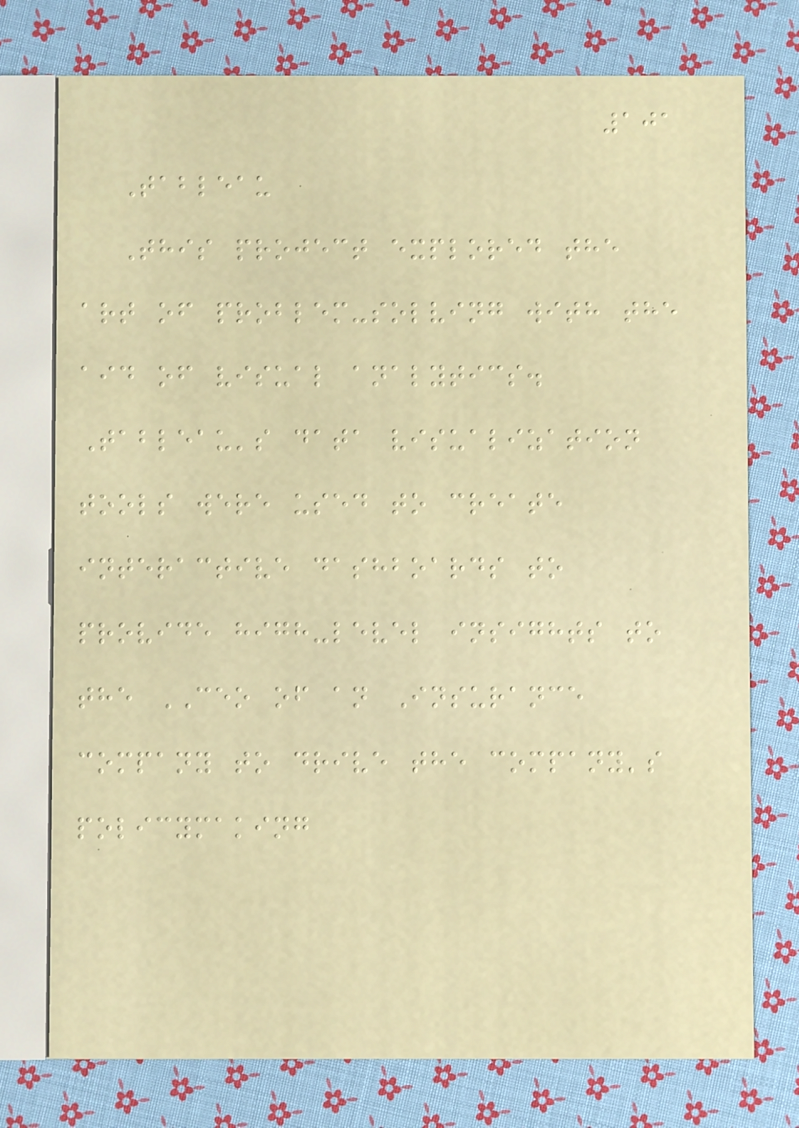101
Tableau
This project explored the
art of problem-solving with the
aid of visual analytics.
Tableau's data visualization
tools were used to create
interactive dashboards to
provide high-level insights to
the CEO of an Insurance
company to drive the company's
policymaking
